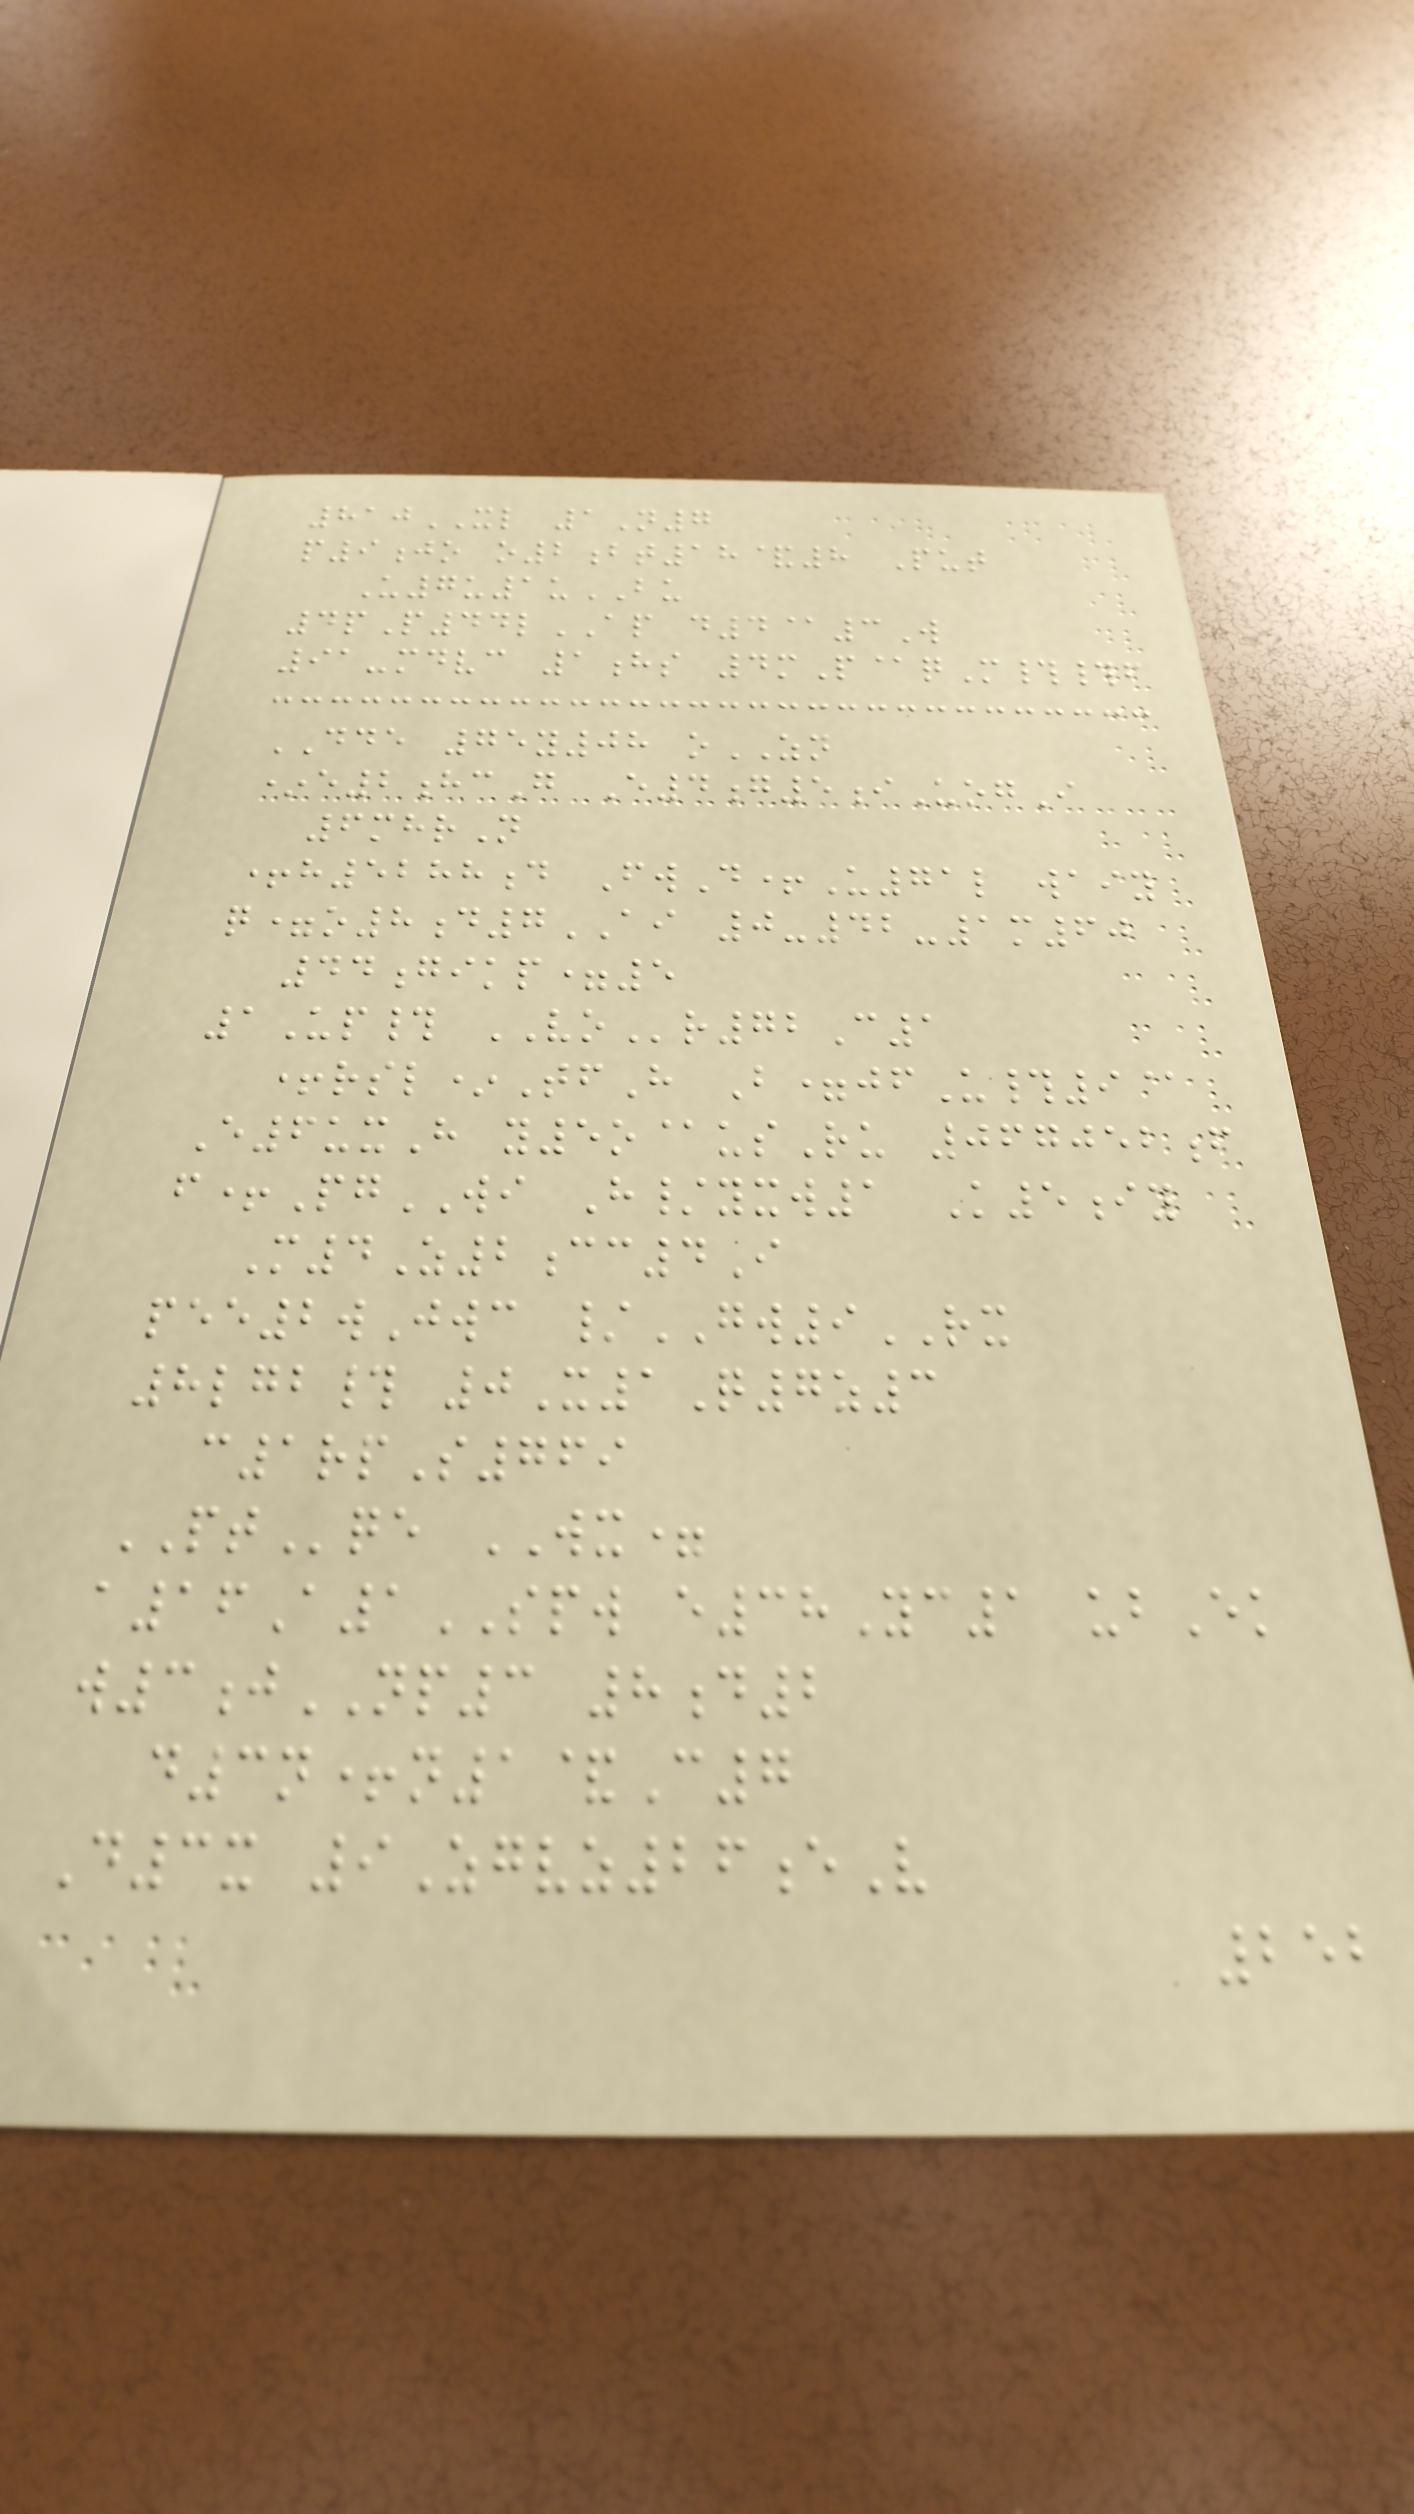810XL 1N7
p9jo o2bt18&8 Put
U7u1uBU
4pP44lAP d4@3W
91-mdvc 1hs 4mP@qM##f
DDE 75y08 oZN
*e2hcG E4g5iUogI
6mhrN
+h5288d FwD+U71l waiy
q=o8d7AI 0-42-1m60
44gikp=5
1Up# VOr72C1
+rsl*TfH B=jfU#9@
E6uxH y5o@usRu 067052f
f+PgWI H/yxw1 K5iy
M4Z2cc4I
pee2wJwc /GW9RX
8lgb# 0X1Q7z3
c1rpS769
PTqe WX=
a16A1SPW e38Yc1 ubEk
w3jNP3 8d2
d3n+n1&C7
D3x 9Zgvz26eV
252
